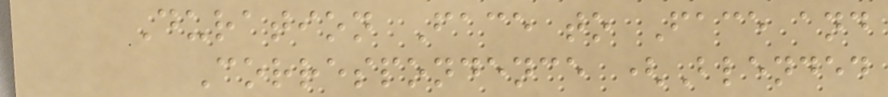Duration Face to Face and
Correspondence (Blended
